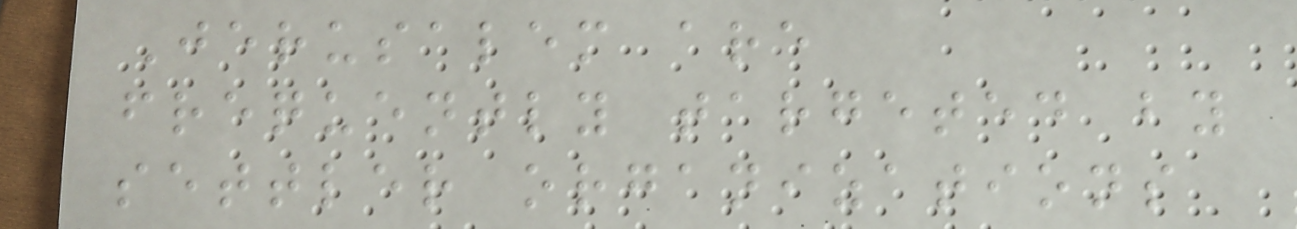Jerusalem are
frequently targeted by
settler organizations
